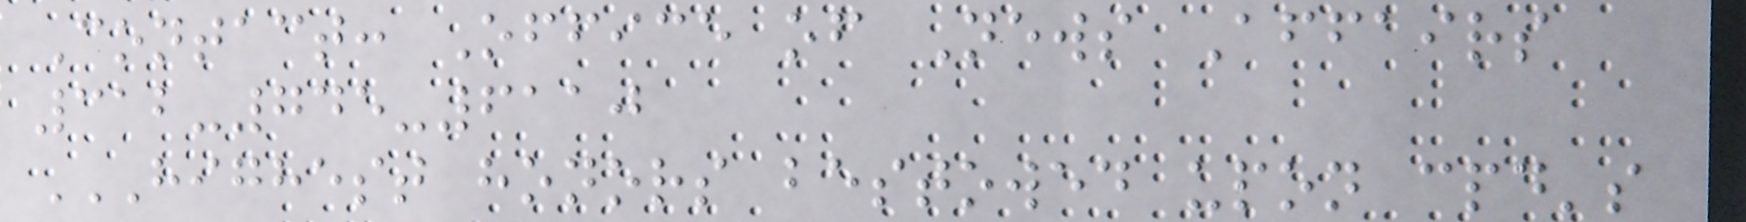Contact: Office of News Affairs
312-745-6110
HIGHEST HONORS BESTOWED UPON CPD'S
